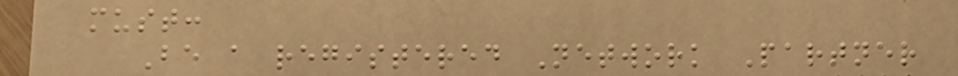must:
Be a registered Network Partner
